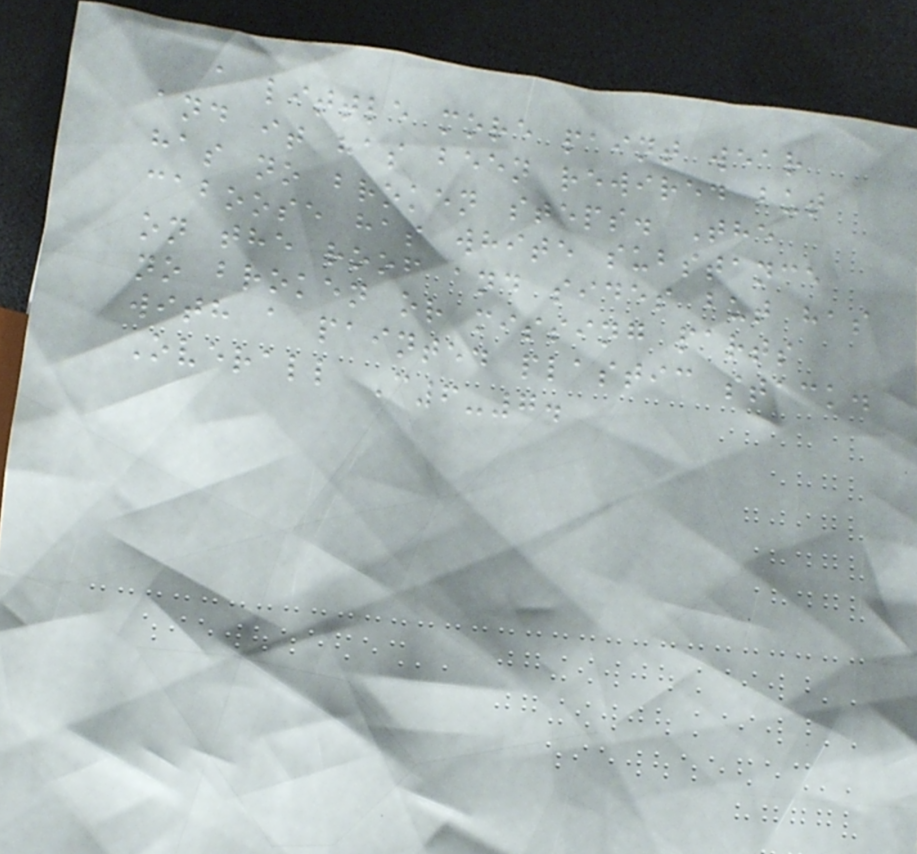a little more paint wear
and it has been rewired but
has no broken steps. The
caboose has white substance
on the roof and sides but has
no broken or missing parts
with a painted plastic stack.
Overall C6-7.
